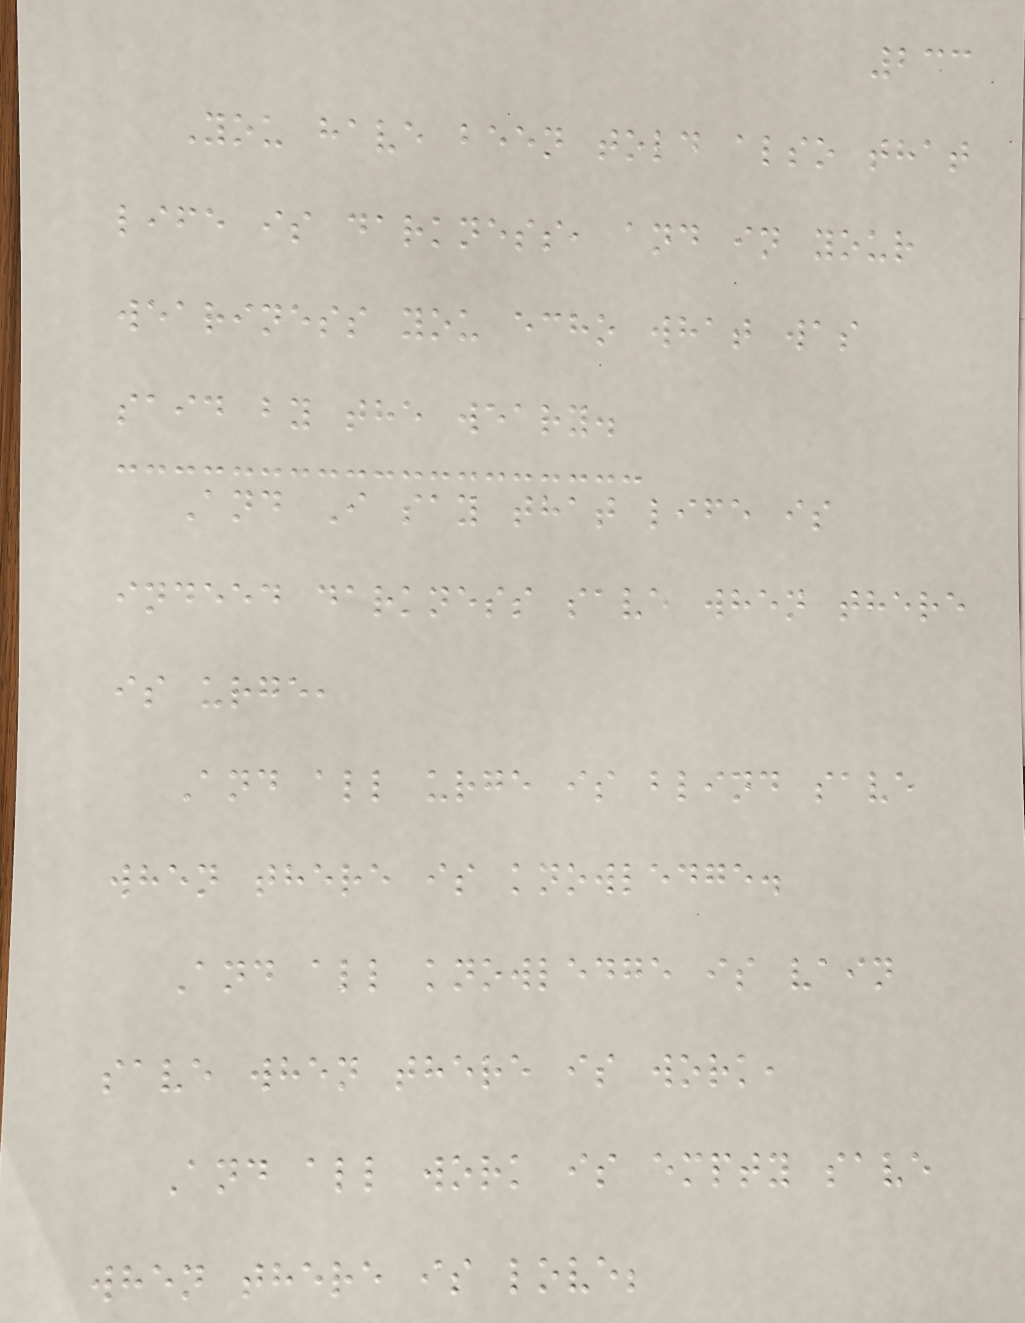233
You have been told also that
life is darkness, and in your
weariness you echo what was
said by the weary.
And I say that life is
indeed darkness save when there
is urge,
And all urge is blind save
when there is knowledge.
And all knowledge is vain
save when there is work,
And all work is empty save
when there is love;
